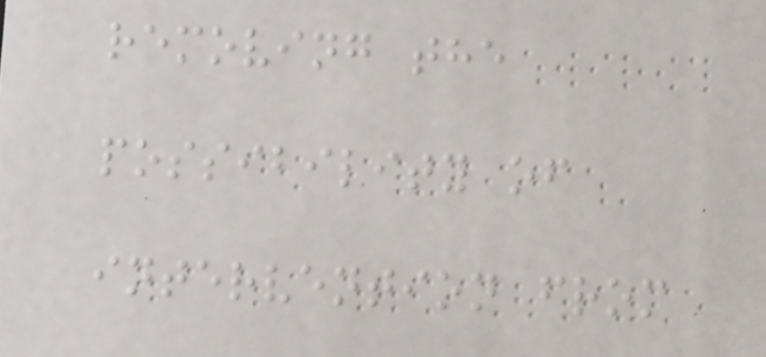removing the
possibility of
intervention from
